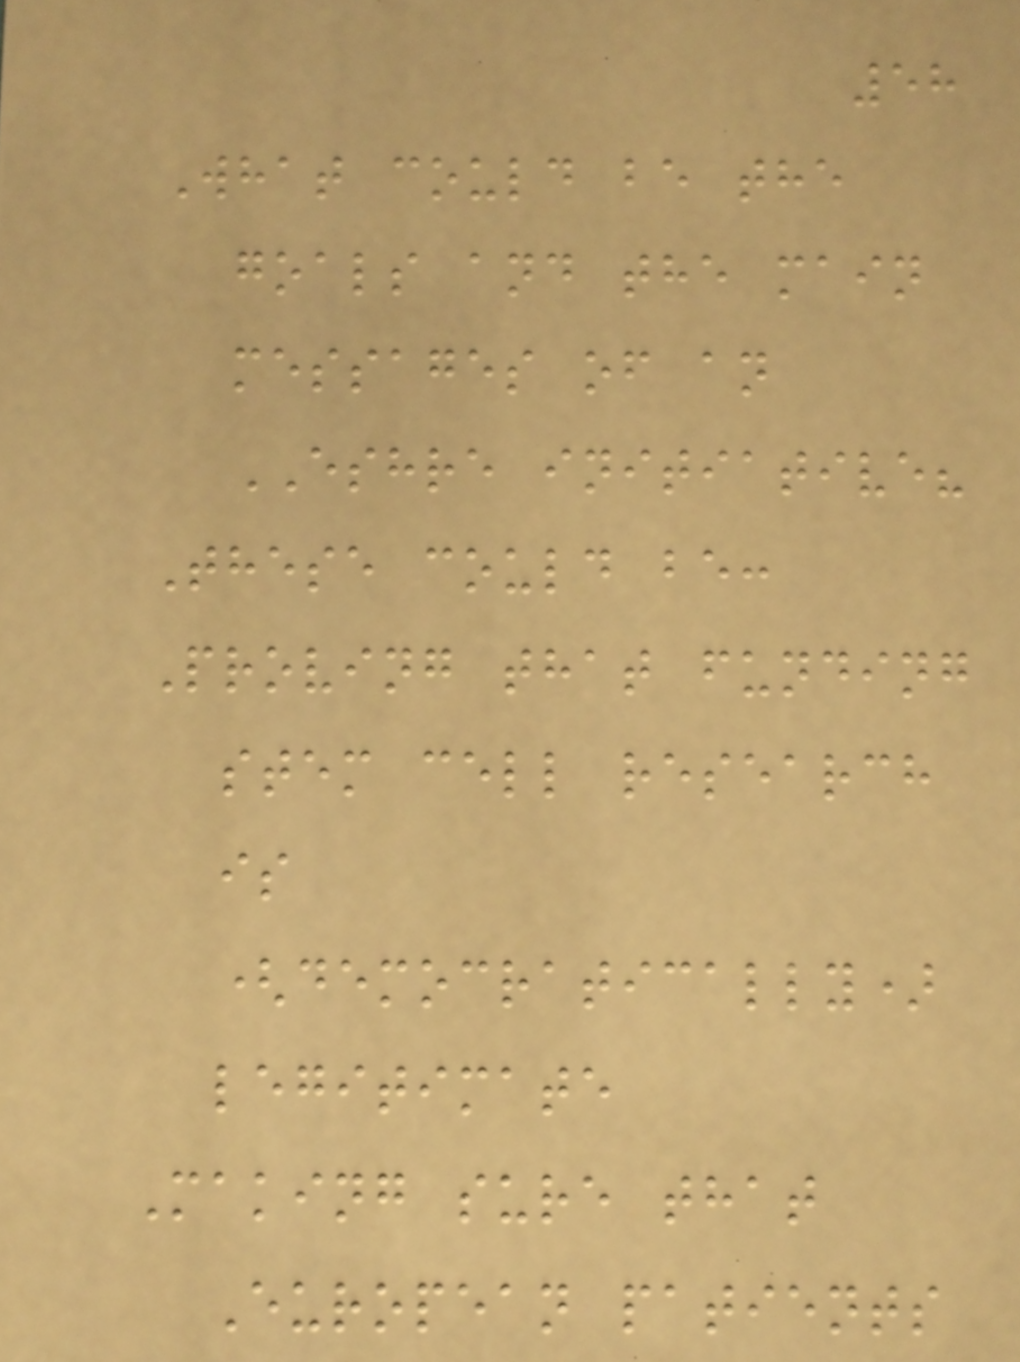58
What could be the
goals and the main
messages of an
ESHRE initiative?
These could be:
Proving that funding
stem cell research
is
(democratically)
legitimate
Making sure that
European patients
